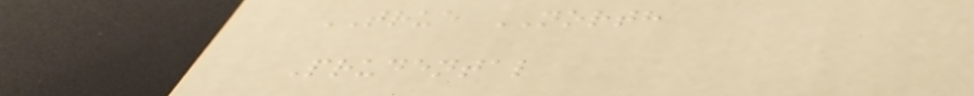TRUE NORTH
Prudental
